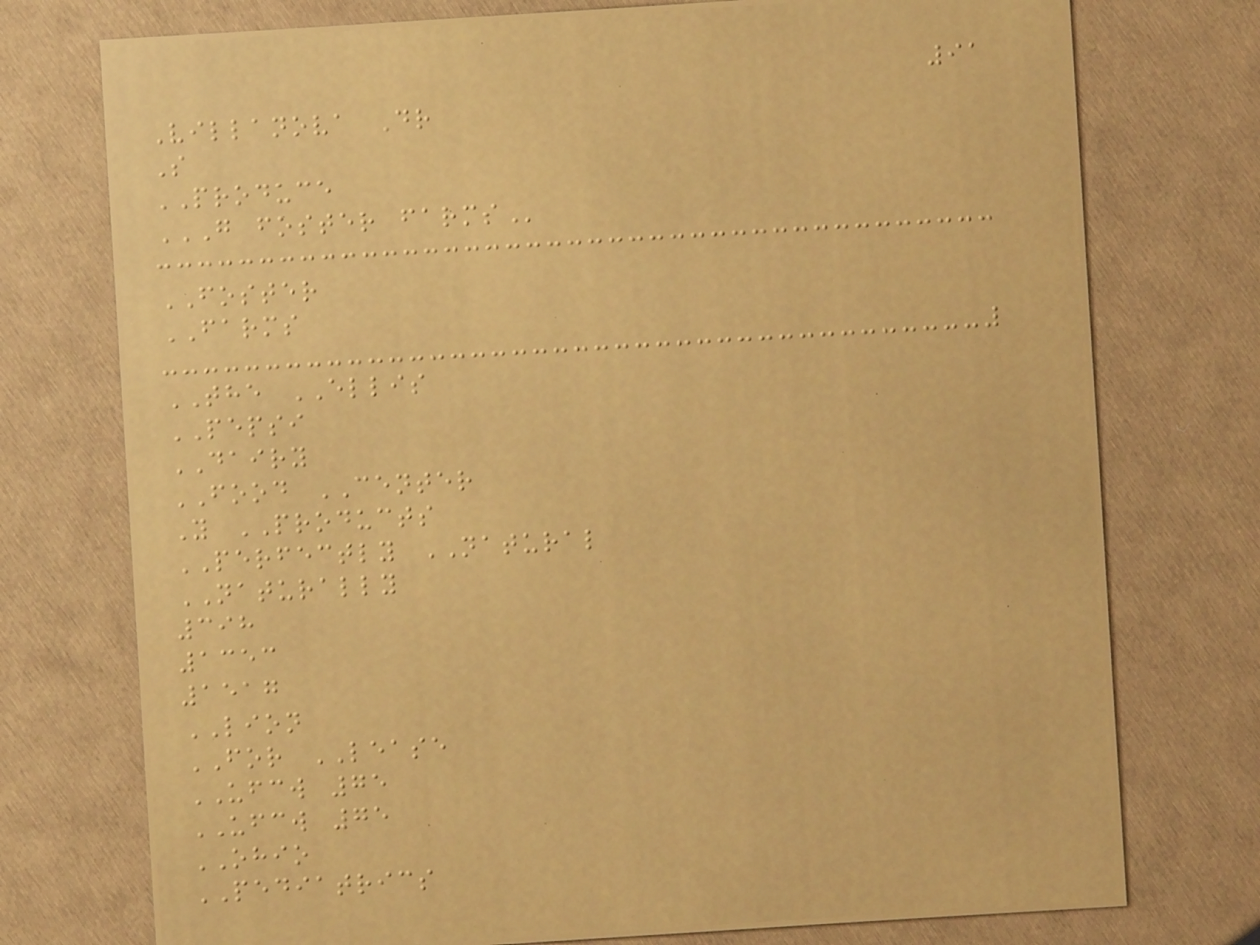91
Villanova Dr
S
PRODUCE
G FOSTER FARMS
FOSTER
FARMS
THE ELLIS
PEPSI
DAIRY
FOOD CENTER
Y PRODUCTS
PERFECTLY NATURAL
NATURALLY
398
1353
1517
LION
FOR LEASE
UFCW 75
UFCW 75
OHIO
PEDIATRICS
